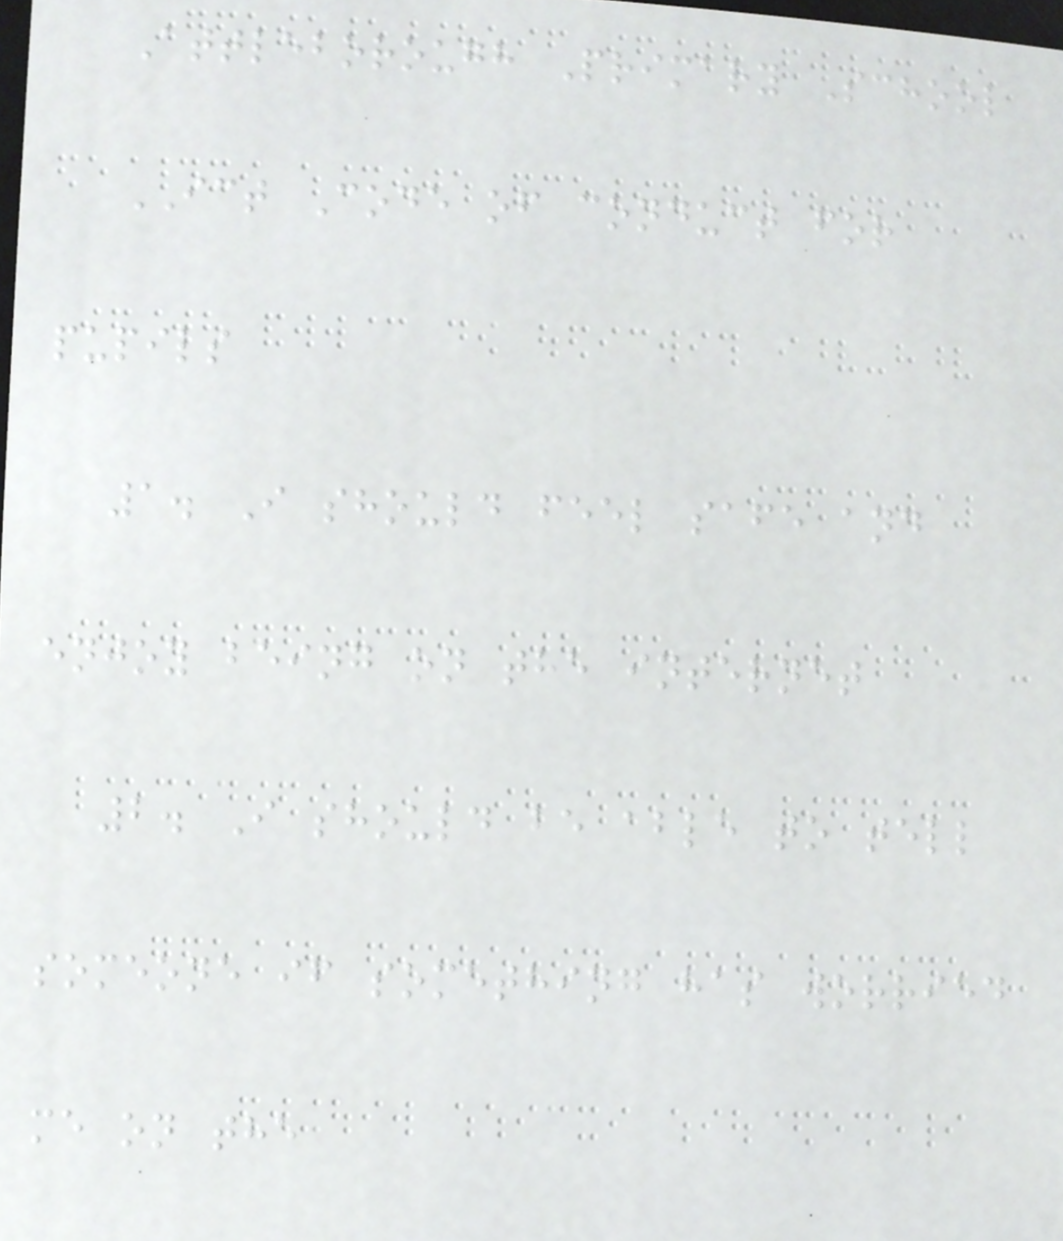Attleborough Primary School
ICT Code of conduct for
pupils
1. I should feel safe and
enjoy being on the internet
2. I should be able to tell
someone if something has worried
me on the
